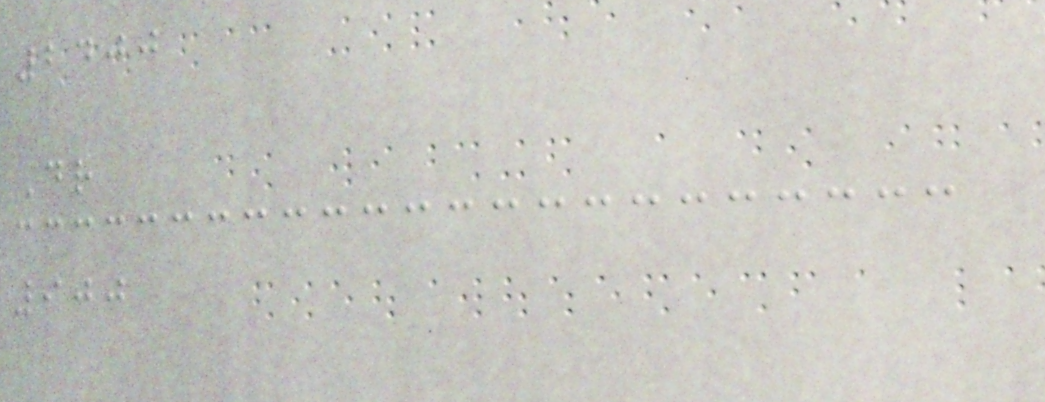2400
Dr
900
